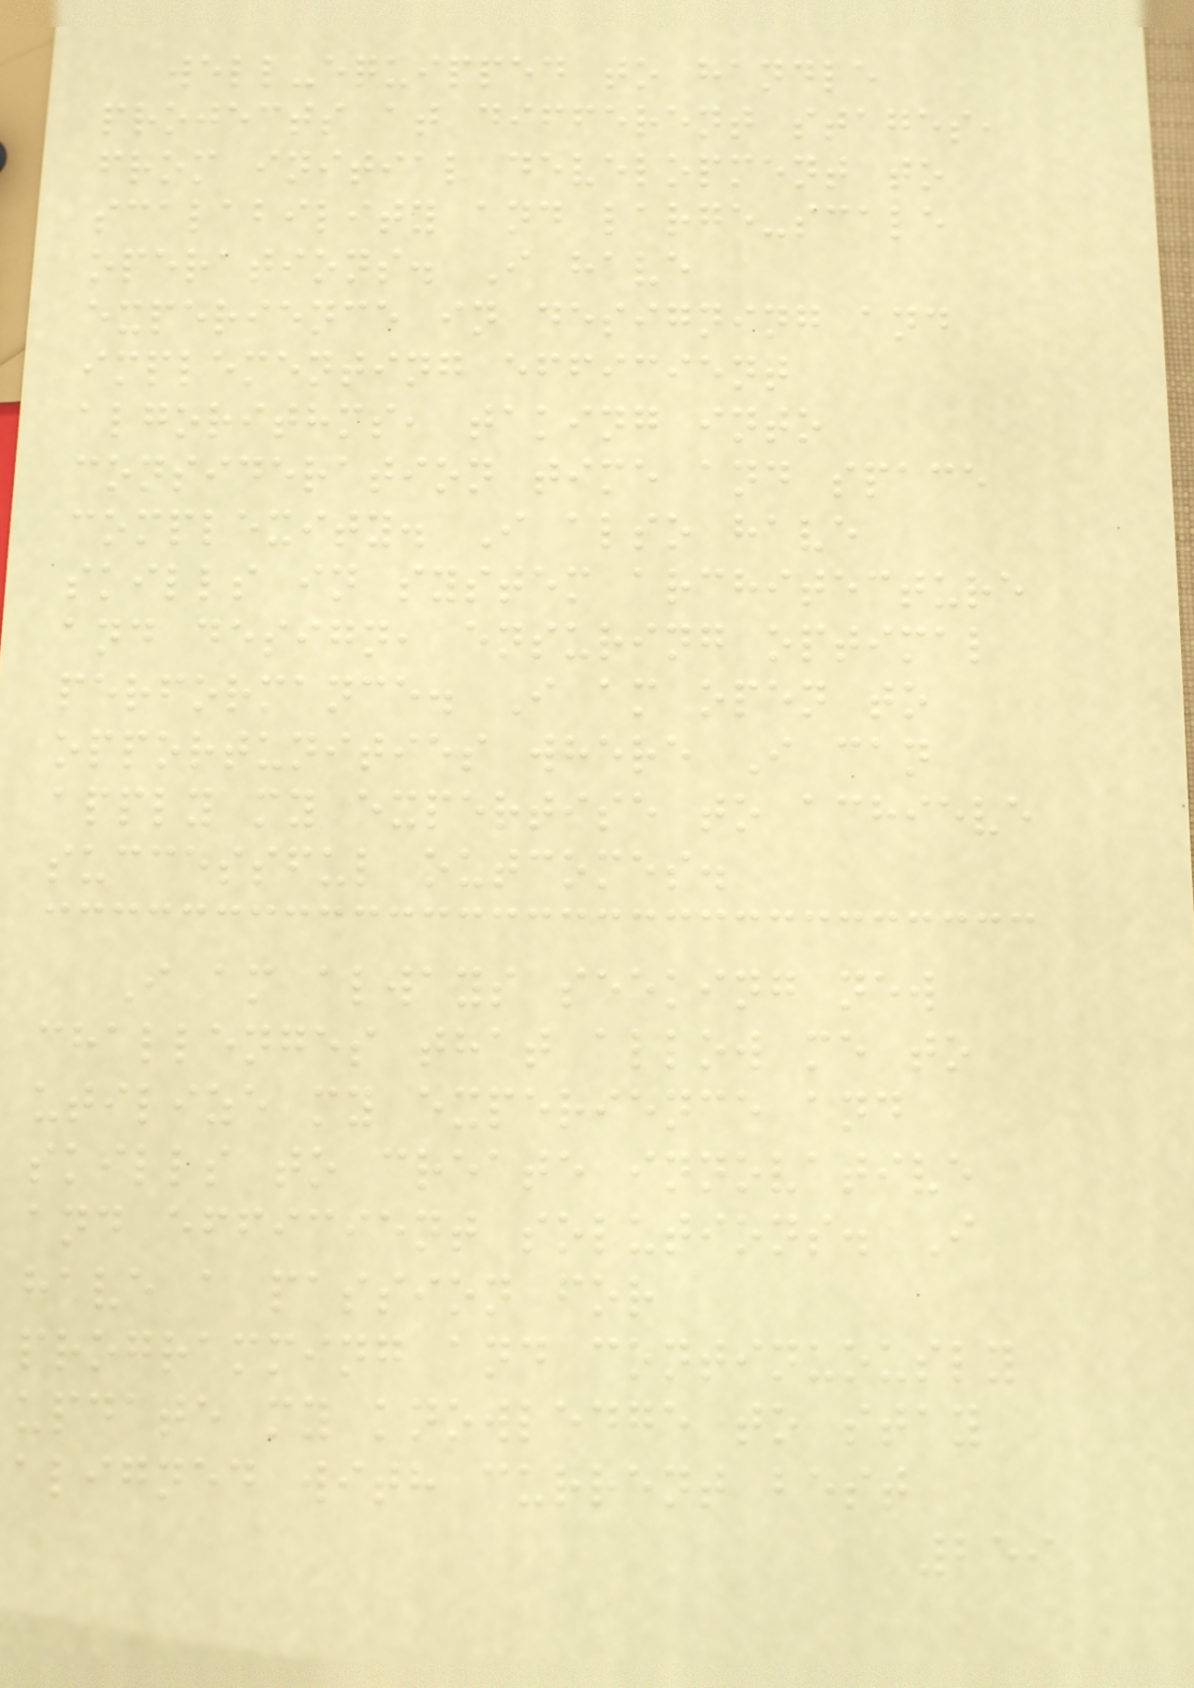well-equipped to handle
projects at different stages,
from initial development to
scalability and large-scale
operations. I have
experience in designing and
implementing efficient
algorithms, taking into
consideration time and space
complexity. I also have
skills in system architecture
and design, ensuring optimal
performance. I am open to
opportunities where I can
apply my expertise to achieve
successful outcomes.
I am always seeking new
challenges that allow me to
utilize my experience and
skills to create innovative
and efficient solutions. I
have a passion for
programming and continuously
update my knowledge to stay
aligned with current best
259
